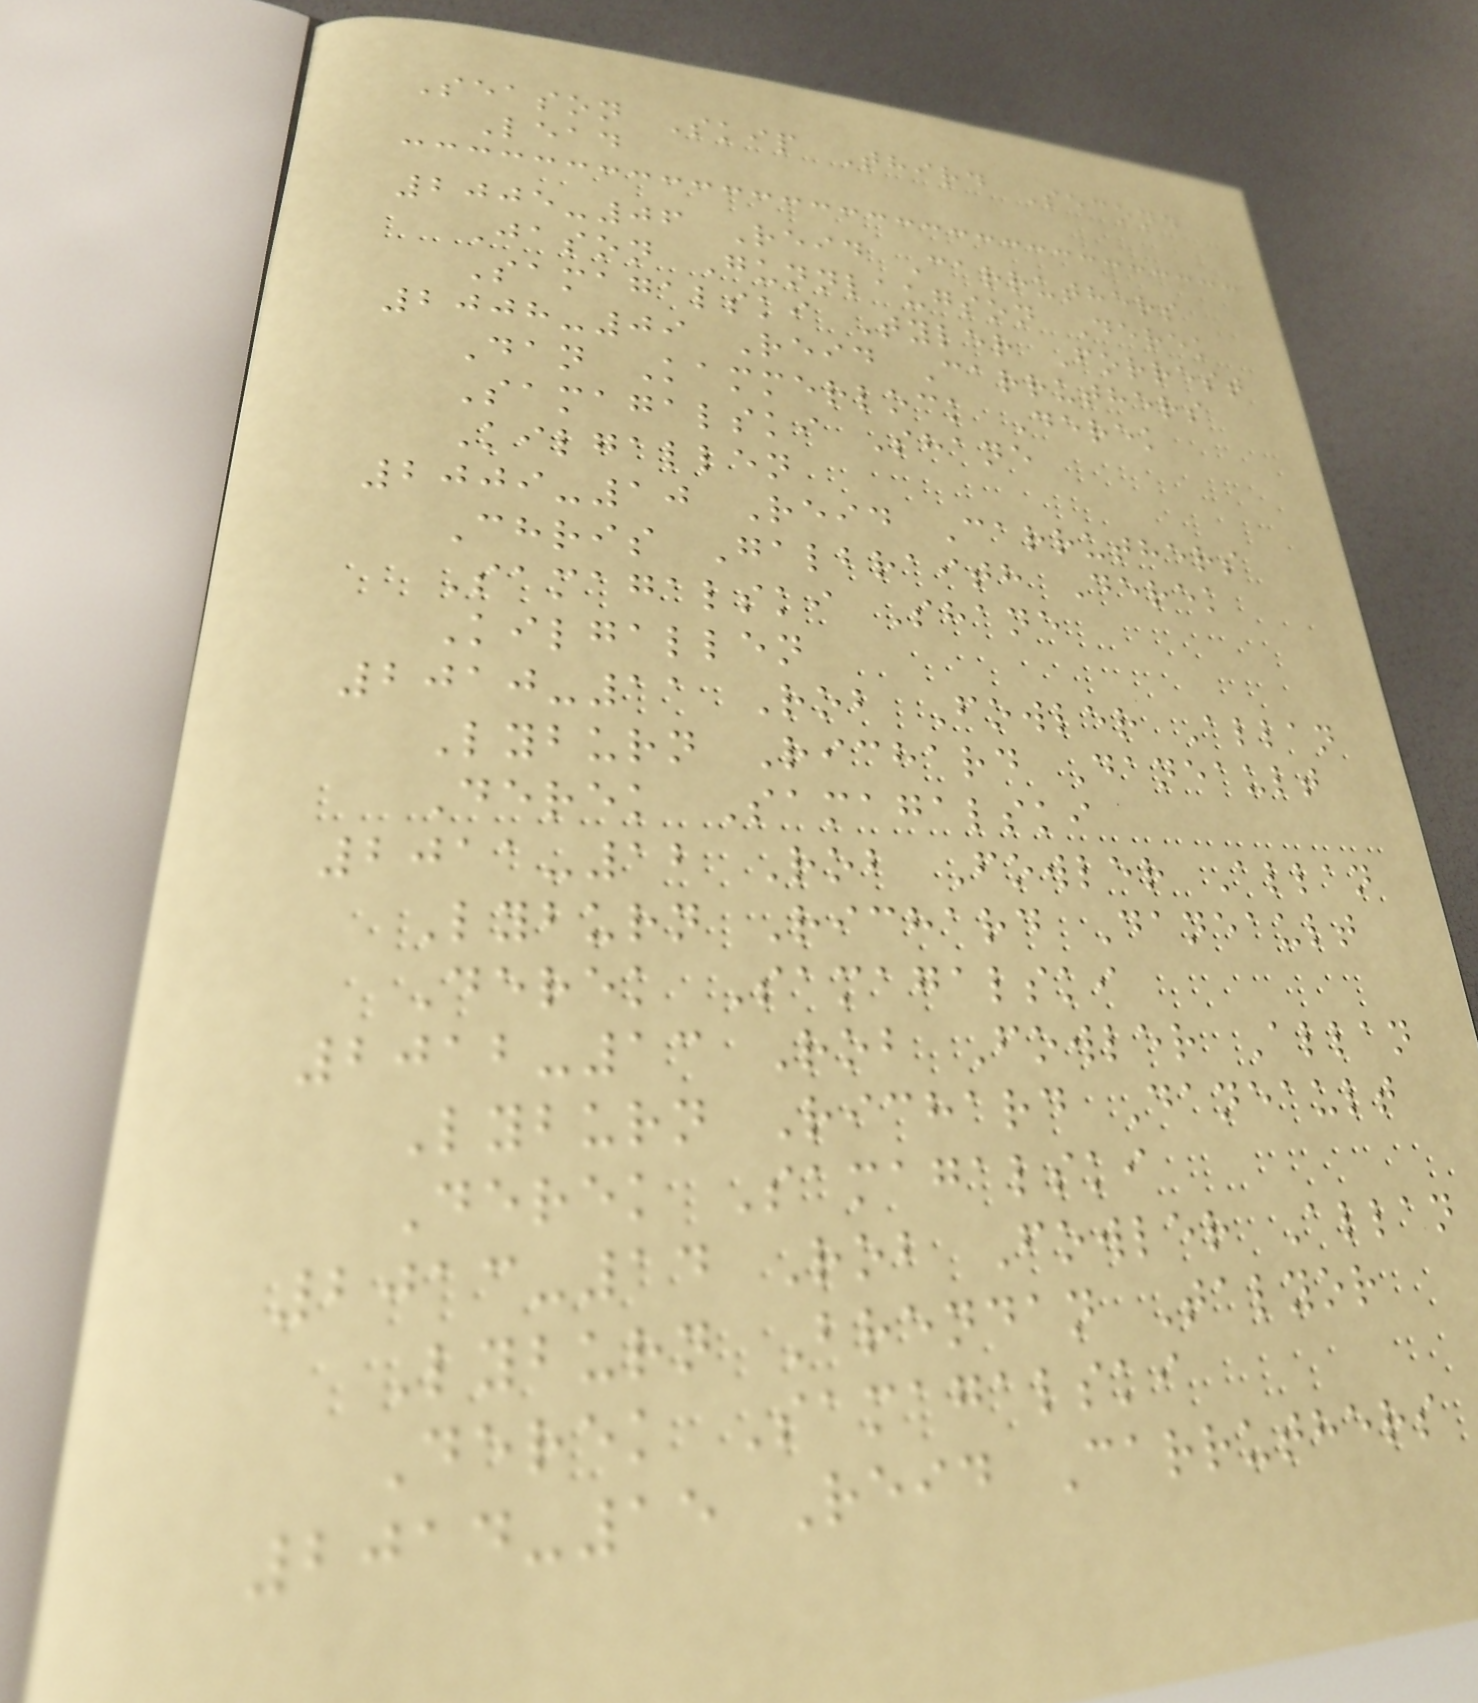Season Skip Third Second
Lead
2005-06 Reid Carruthers
Jason Gunnlaugson Derek
Samagalski Tyler Forrest
2008-09 Reid Carruthers
Dan Kammerlock Derek
Samagalski Shane
Kilgallen
2009-10 Reid Carruthers
Chris Galbraith Derek
Samagalski Shane
Kilgallen
2010-11 Rob Fowler Allan
Lyburn Richard Daneault
Derek Samagalski
2011-12 Rob Fowler Allan
Lyburn Richard Daneault
Derek Samagalski
2012-13 Rob Fowler Allan
Lyburn Richard Daneault
Derek Samagalski
2013-14 Rob Fowler Allan
Lyburn Brendan Talyor
Derek Samagalski
2014-15 Reid Carruthers
